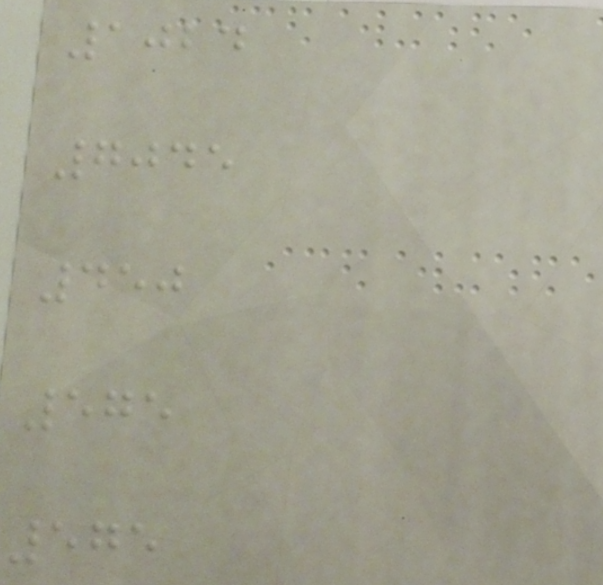1024
7045
450
575
575
